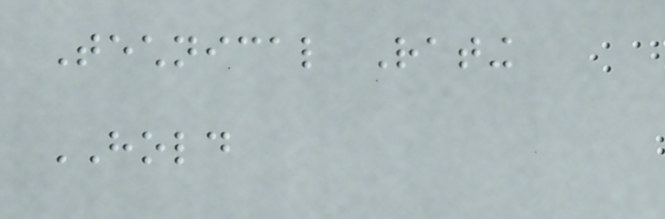Technical Rating
HOLD
